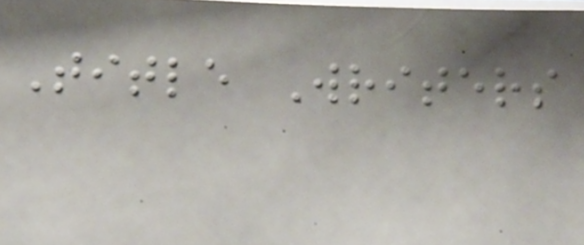Title Writers
